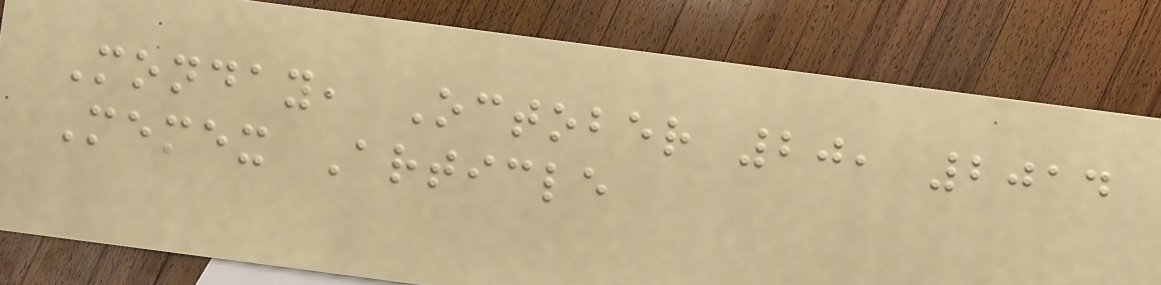Monday, October 20, 2014
Memex Article
